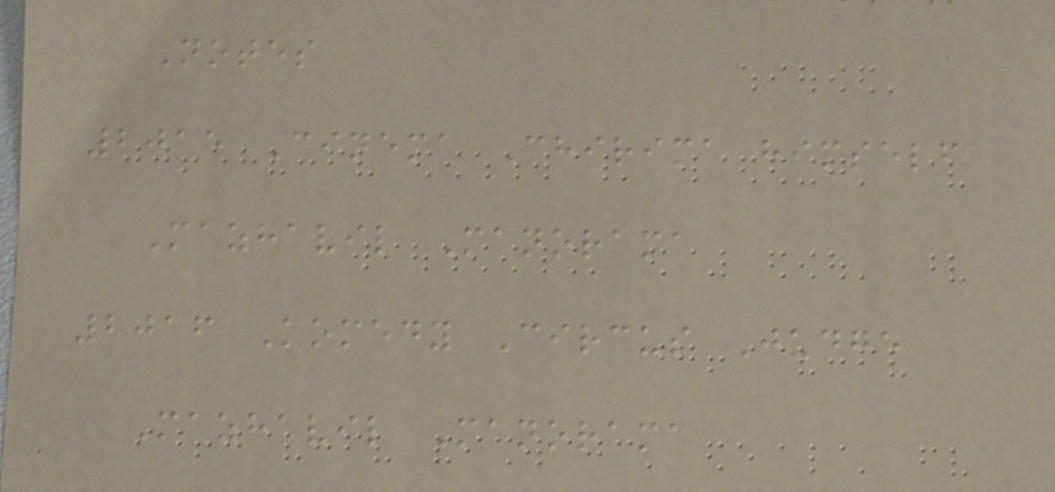Notes
2015 Cinema Chirima himself
Mazhavil Manorama
2016 Komedy Circus Judge
Mazhavil Manorama
